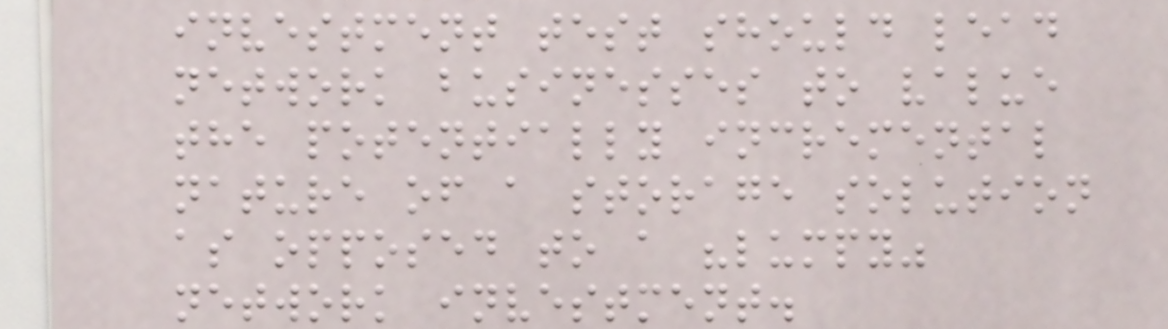investment test should lead
network businesses to value
the potentially incremental
nature of a storage solution
as opposed to a "lumpy"
network investment.
